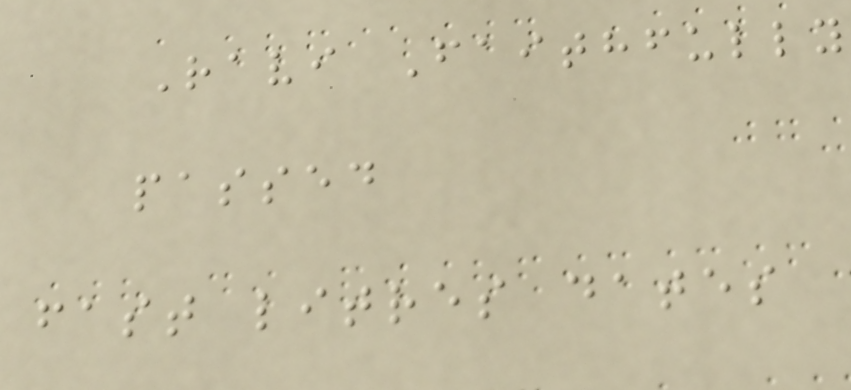Ravi Faithfully
passed
fast litres dates
